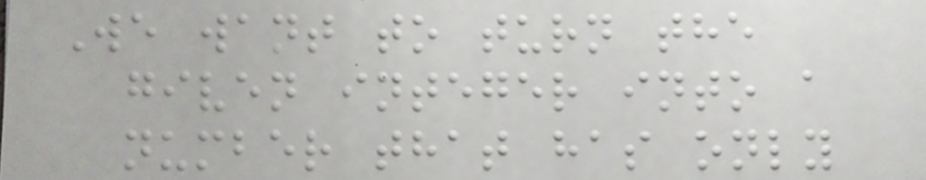We want to turn the
given integer into a
number that has only
